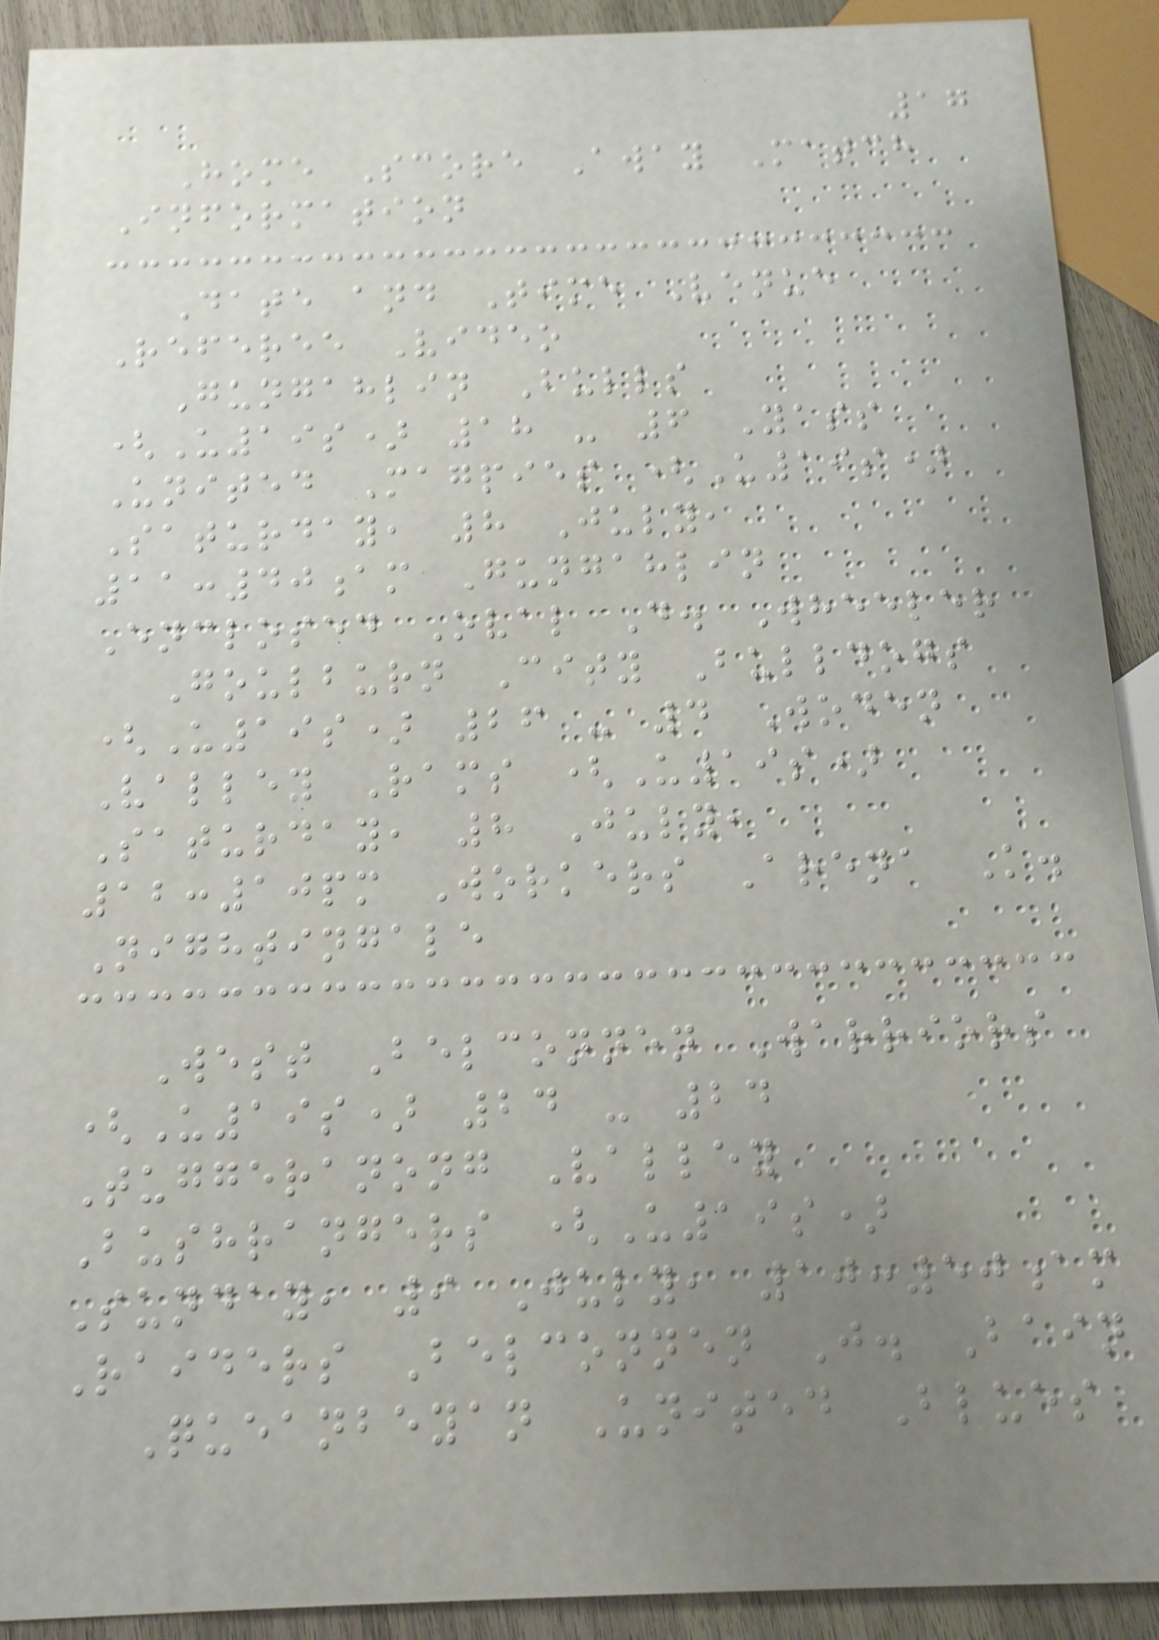17
Home Score Away Match
Information
Date and Time Venue
Referee Video
Gungahlin Bulls
(U19s) 18 - 6 Yass
United Magpies (U19s)
Saturday, 8 July,
11:40am Gungahlin
Enclosed Oval D. Wheeler
Goulburn City Bulldogs
(U19s) 26 - 4 Woden
Valley Rams (U19s)
Saturday, 8 July,
12:10pm Workers Arena K.
Nightingale
West Belconnen Warriors
(U19s) 24 - 24
Tuggeranong Valley
Bushrangers (U19s)
Sunday, 9 July, 10:50am
Raiders Belconnen J. Bain
Queanbeyan United Blues
